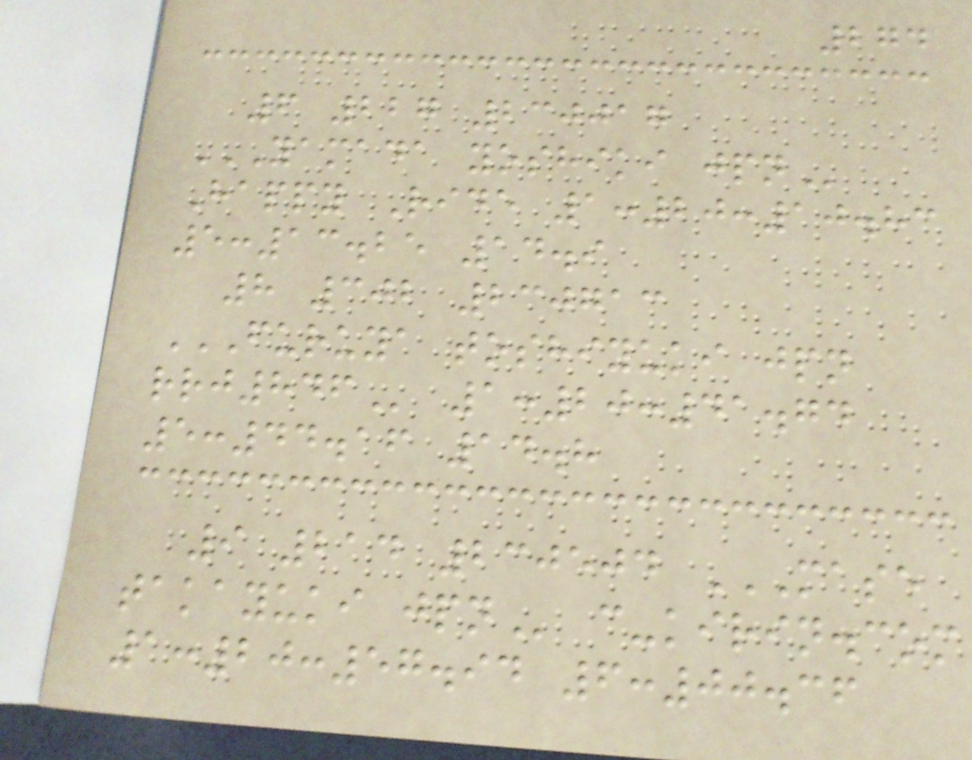274
6 227 230017
YAMADA YOSHIKI JPN
Happy Ride 1:20:10.83
5:13.25 14.9
8 302 230713
FURUYA TOSHIYUKI JPN
RRJ846 1:20:41.74
5:44.16 14.8
9 214 230504 MASE
TAKAYUKI JPN c-kirin.com
1:20:57.94 6:00.36
